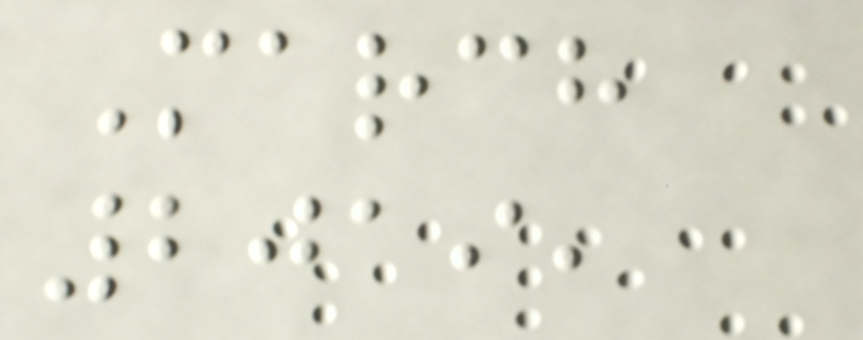March
2019,
